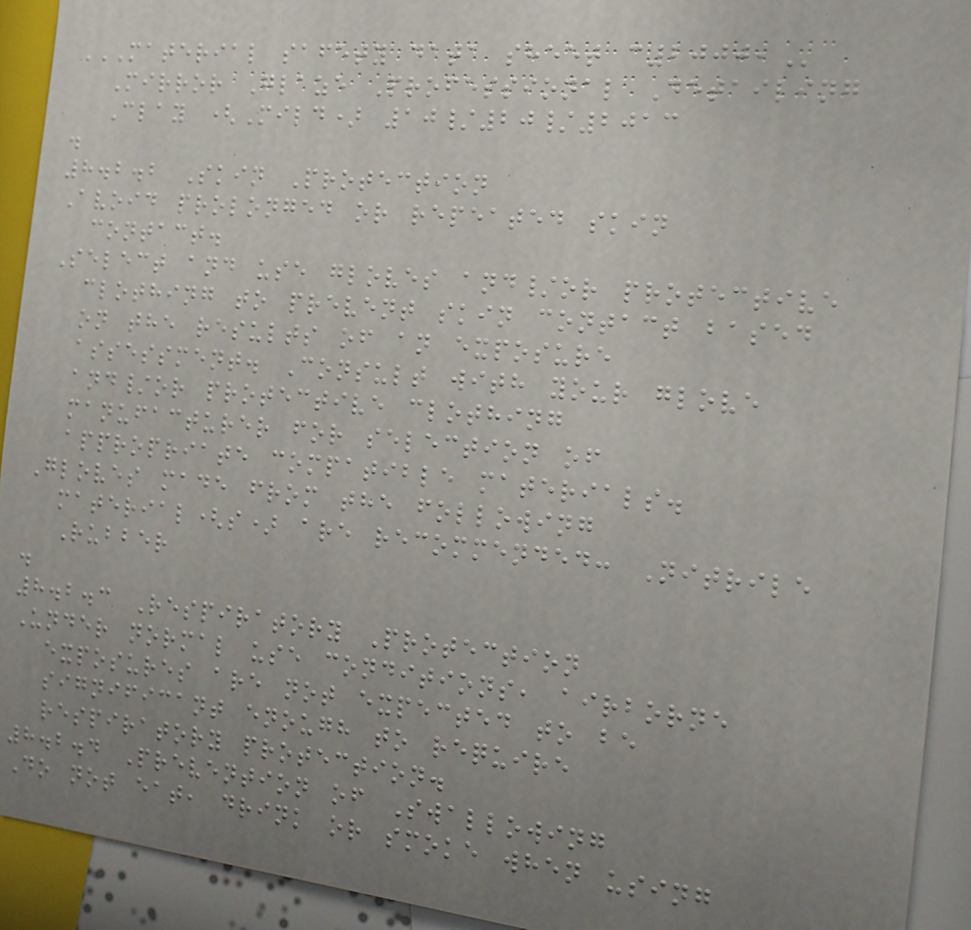MATERIAL SAFETY DATA SHEET C2000,
Mirror Glaze Professional Detailing
Clay (Mild) 10/20/2013
.
8.2.2 Skin Protection
Avoid prolonged or repeated skin
contact.
Select and use gloves and/or protective
clothing to prevent skin contact based
on the results of an exposure
assessment. Consult with your glove
and/or protective clothing
manufacturer for selection of
appropriate compatible materials.
Gloves made from the following
material(s) are recommended: Nitrile
Rubber
.
8.2.3 Respiratory Protection
Under normal use conditions, airborne
exposures are not expected to be
significant enough to require
respiratory protection.
8.2.4 Prevention of Swallowing
Do not eat, drink or smoke when using
